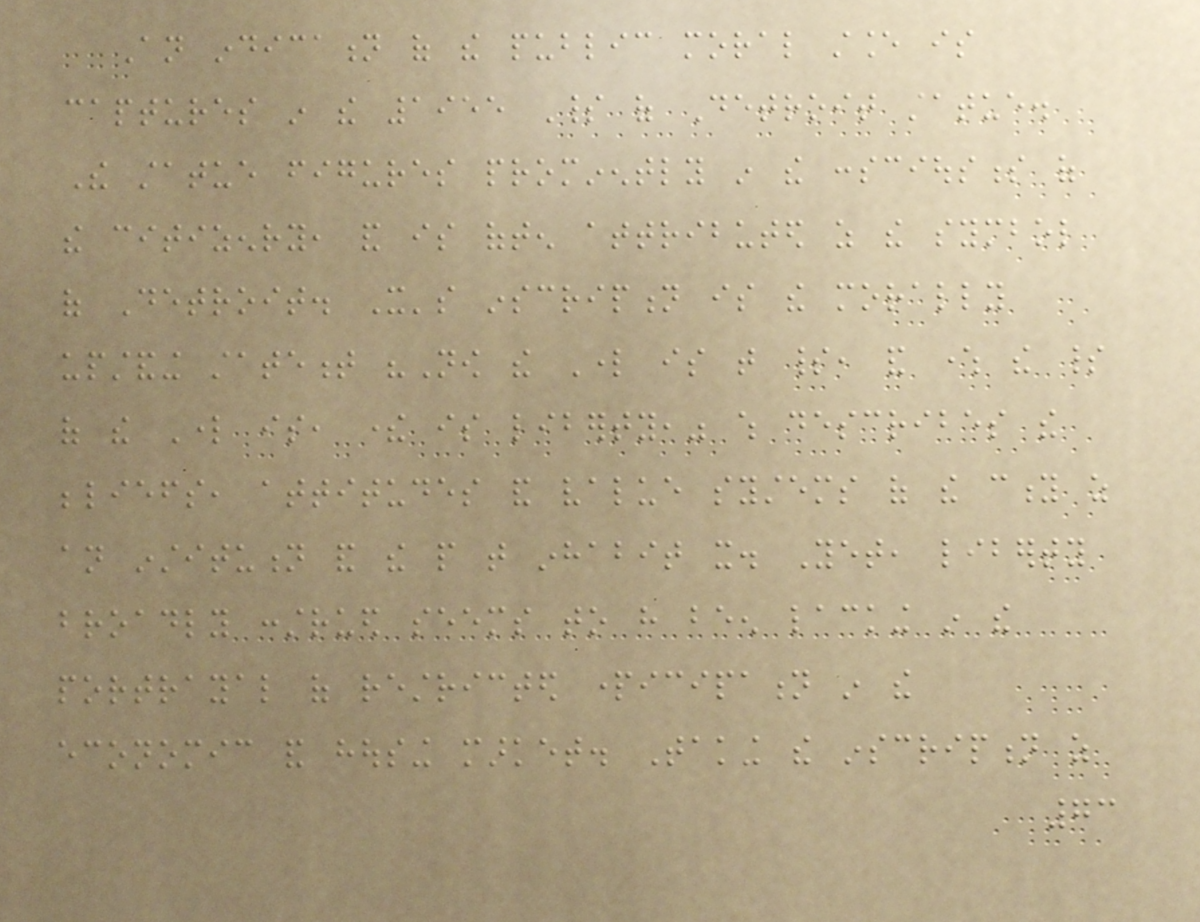An indication of the public moral stance is
captures in the 1955 Spirit of Detroit statue.
The statue figures prominently in the consciousness of
the citizenry, and is often attributed as the symbol
of Detroit. It's inscription is the morally
upstanding statement "Now the Lord is that spirit, and where the spirit
of the Lord is, there is liberty," which describes the
beliefs, attitudes and value systems of the city as
an institution and the people that inhabit it. Yet, liberty
broadly construed seems to have been lacking in the
portrayal of restricted participation in the
economic and housing market. Taking the inscription as
73
